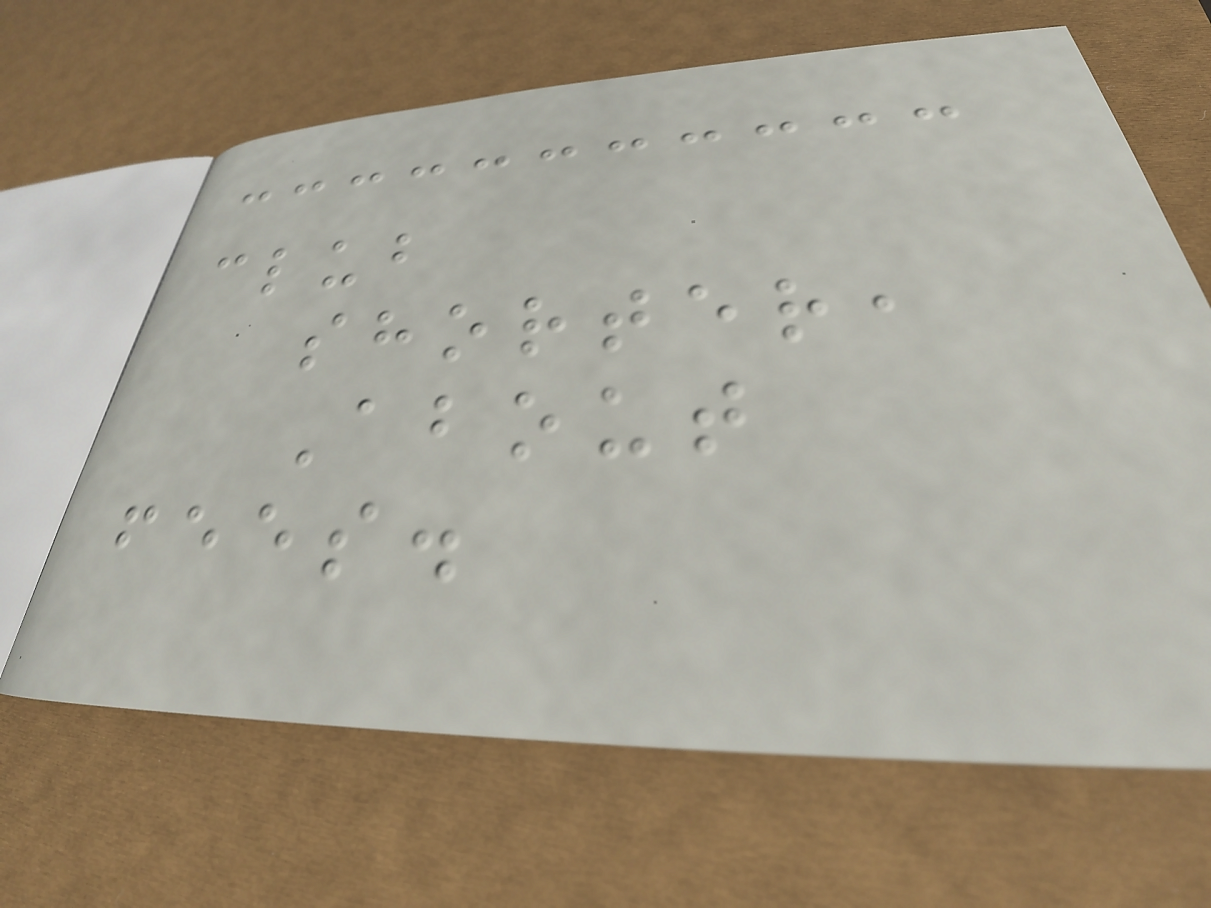club
shorter,
About
fees.
